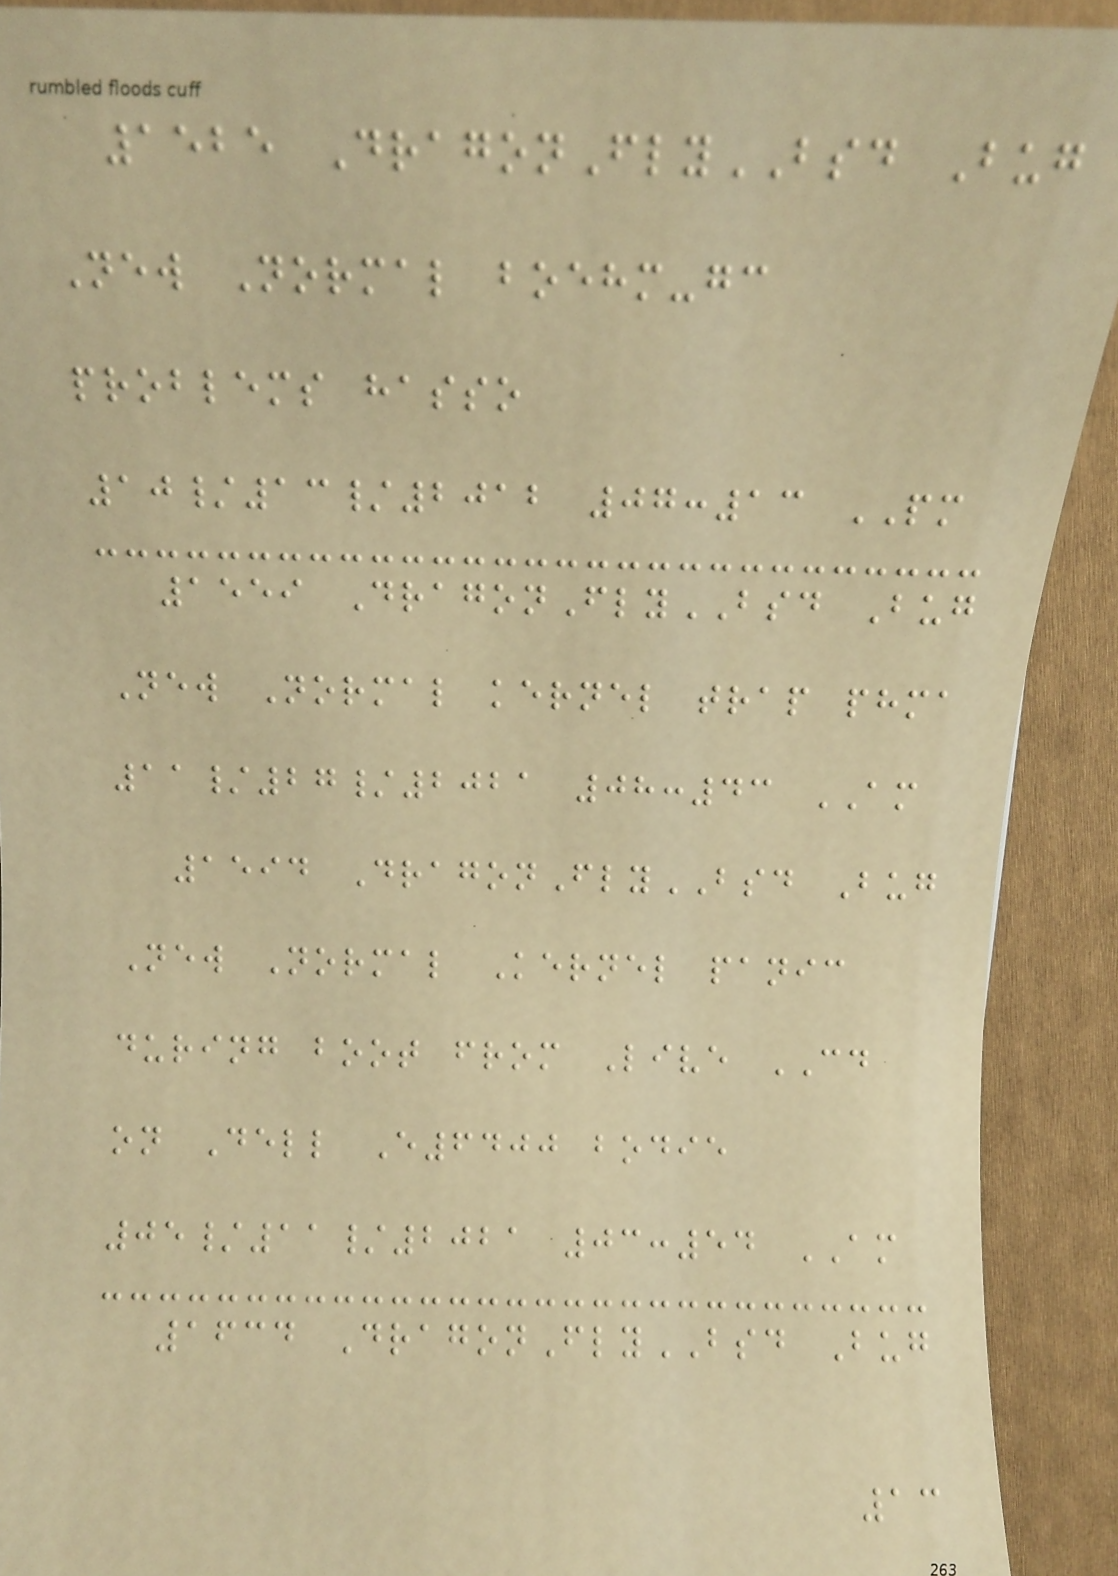1525 DragonFlyBSD Bug
New Normal boehm-gc
problems hasso
10/13/2012 07:13 PM
1559 DragonFlyBSD Bug
New Normal kernel trap phma
11/27/2021 08:43 AM
1594 DragonFlyBSD Bug
New Normal Kernel panic
during boot from Live CD
on Dell E6400 bodie
05/11/2021 03:54 AM
1634 DragonFlyBSD Bug
13
